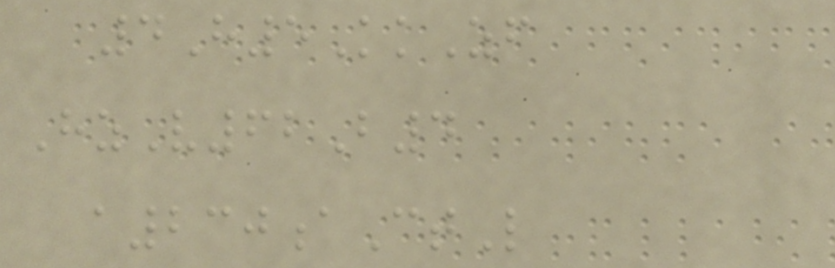4H5KkZf
HzV62B4
a230aCtL
